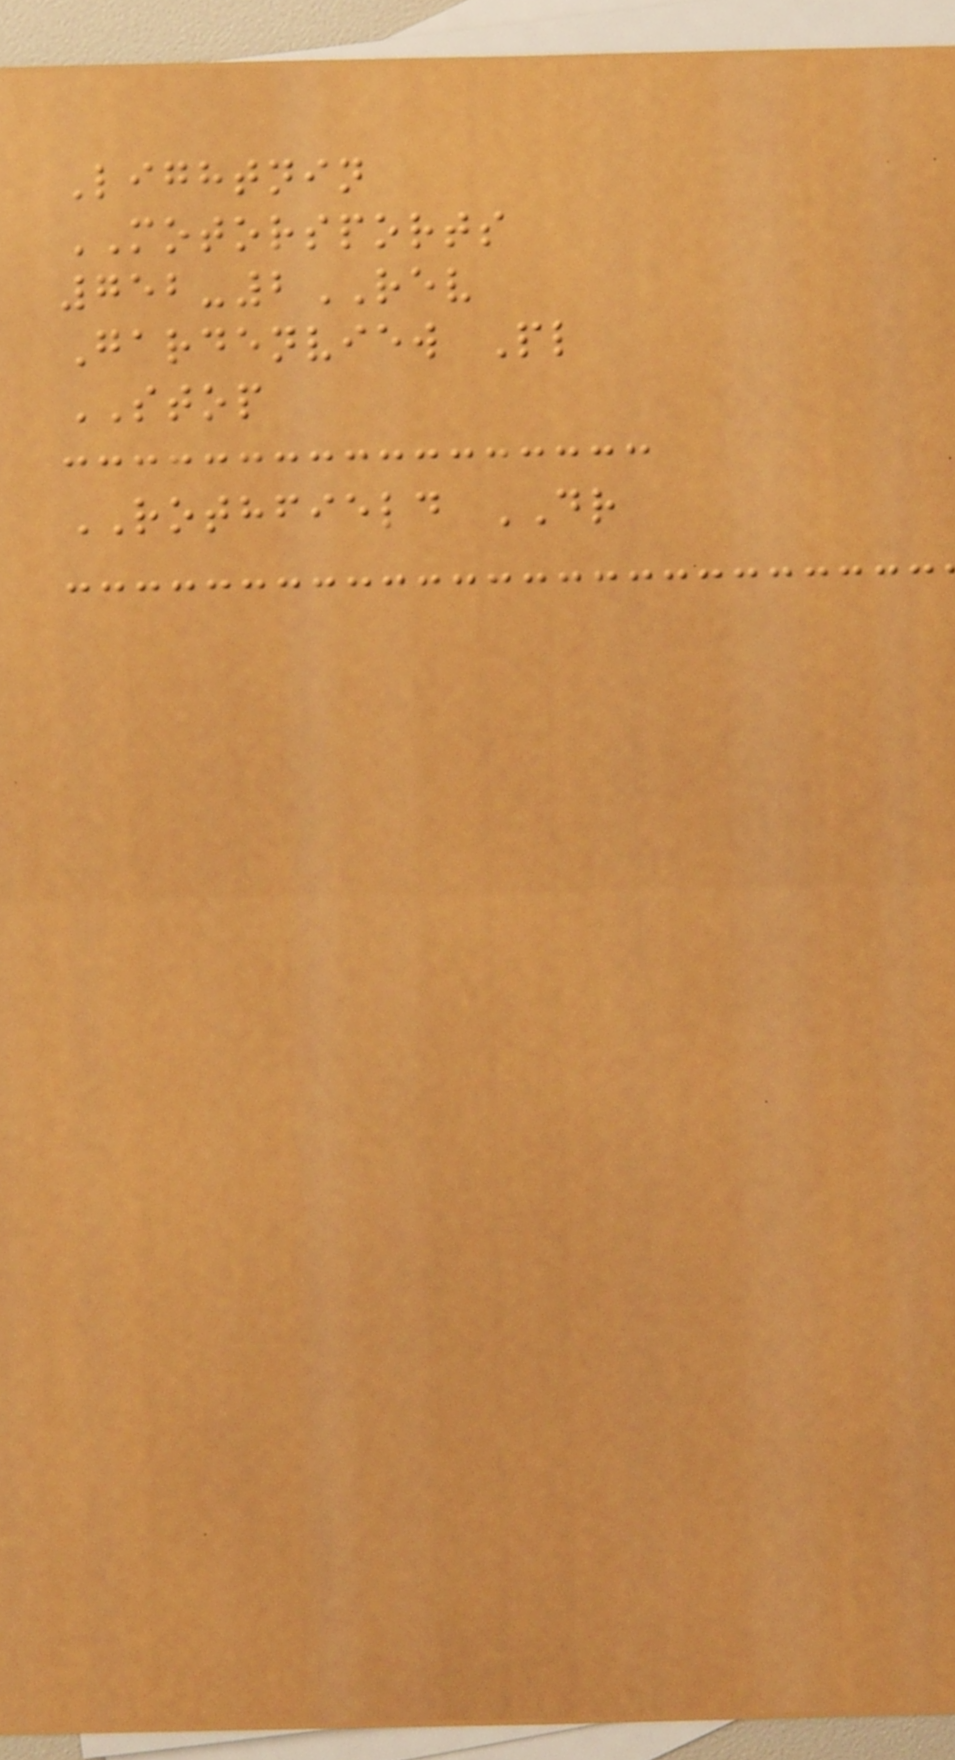Lightnin
MOTORSPORTS
752-2REV
Gardenview Pl
STOP
ROTHFIELD DR
